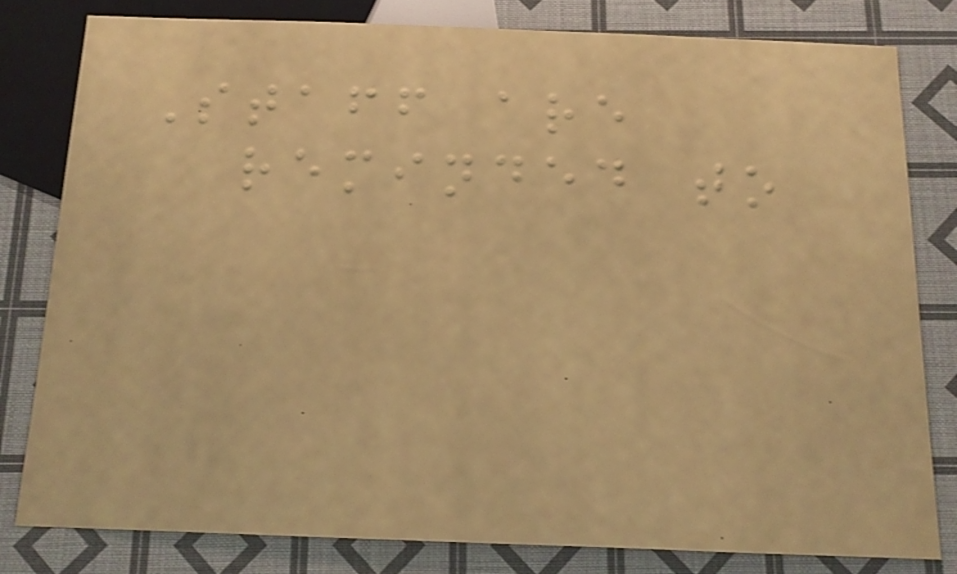Staff are
reminded to
